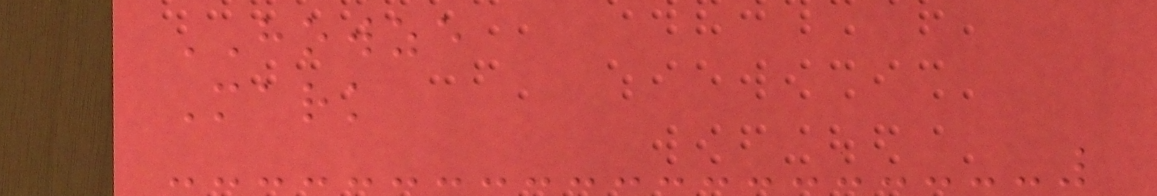HOWZE
Mark
